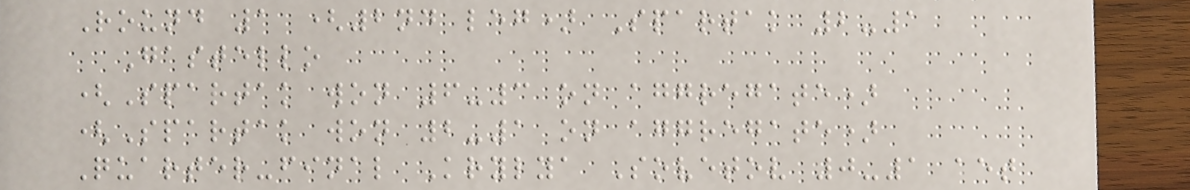Round 1 (2nd leg) Spartak 2-1
Gastello
(Spartak won 6-3 on aggregate)
(Spartak won 2-1 on aggregate)
Quarter-final Krylya Sovetov 0-1 aet
